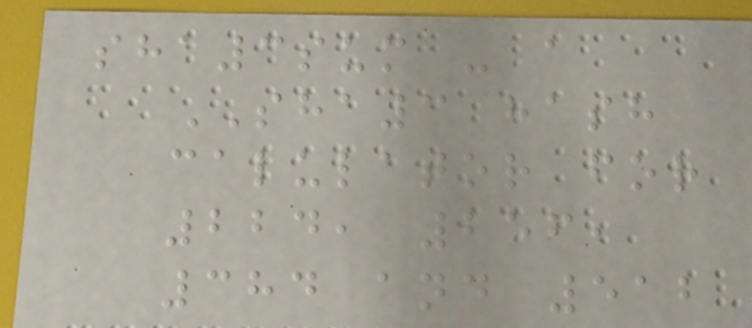sha3sum - a
SHA3 hash
calulator for
224, 256,
384 and 512
